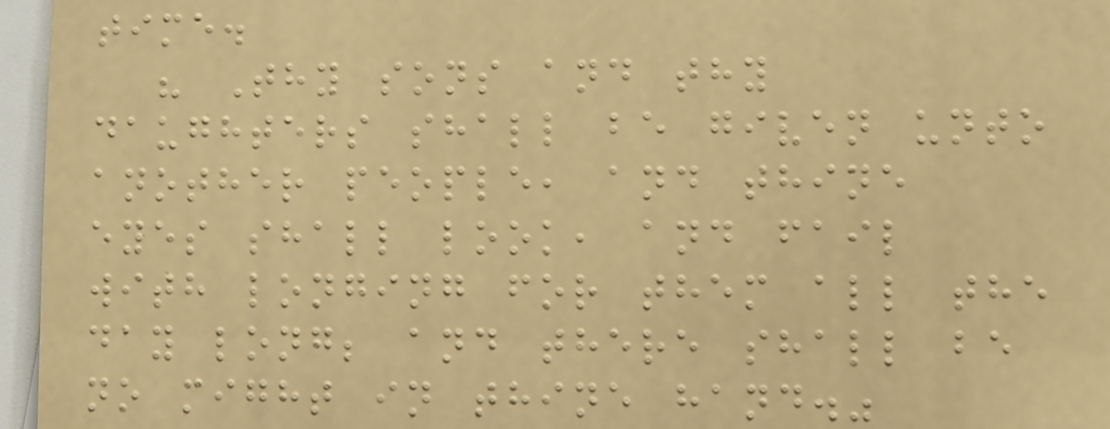time.
" Thy sons and thy
daughters shall be given unto
another people, and thine
eyes shall look, and fail
with longing for them all the
day long; and there shall be
no might in thine hand."
